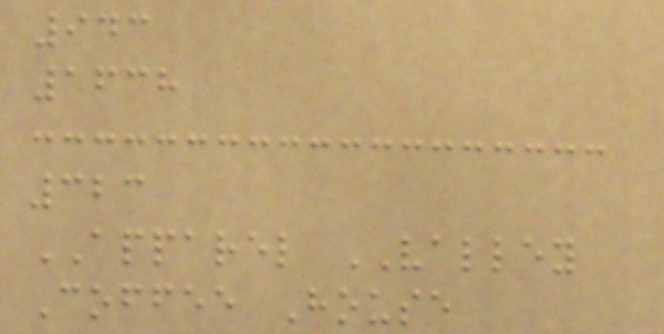943
1638
323
APPAREL VALLEY
Coffee House
